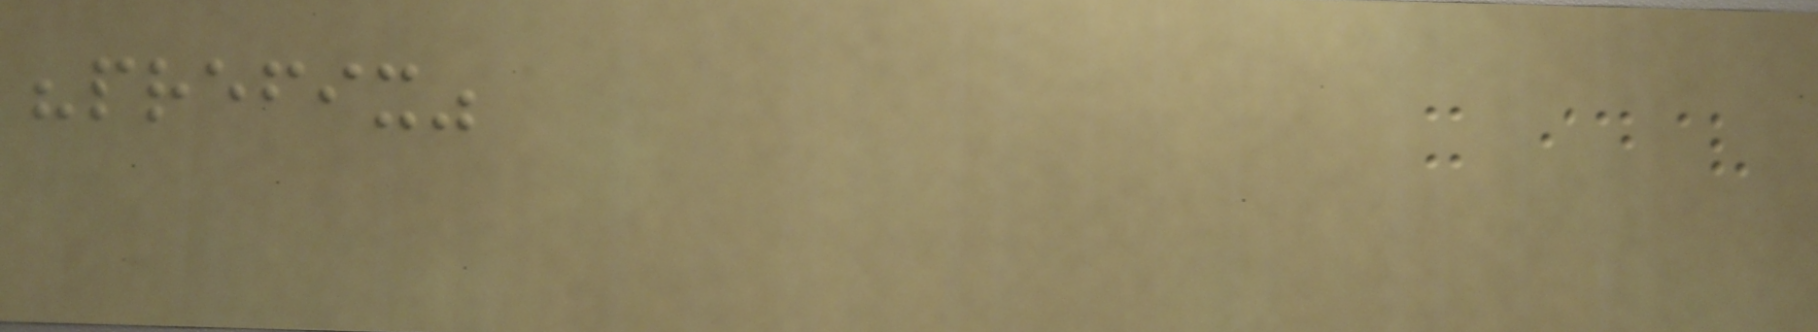"prefix"
